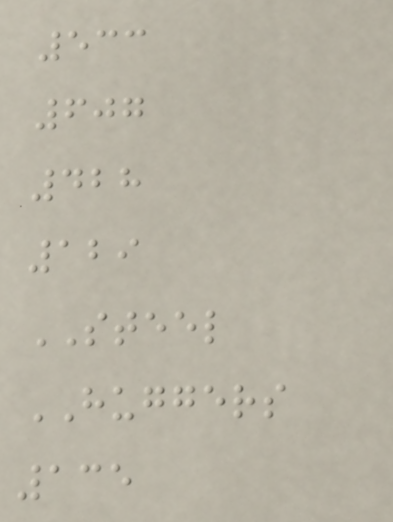533
607
428
129
STEEL
HUGGERS
135
